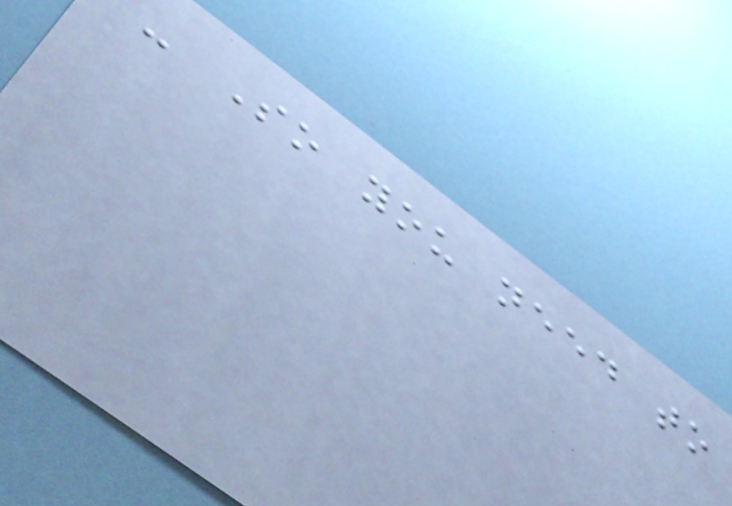- So you need to
